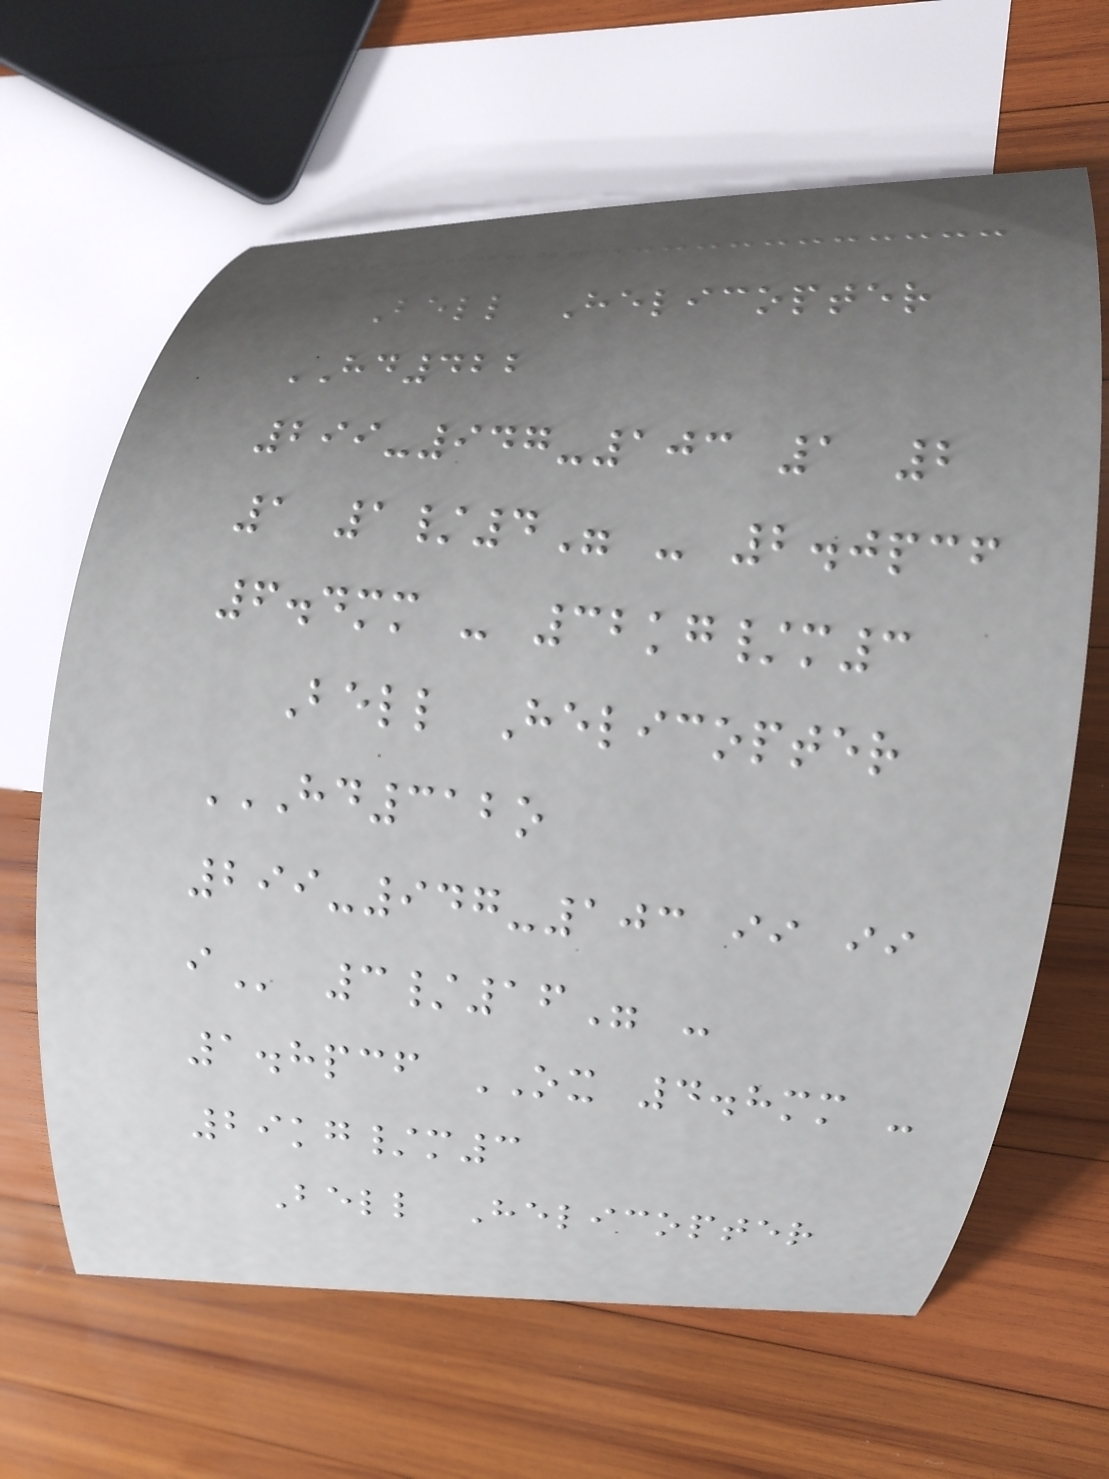Bell Helicopter
HD422
299-947-103 1 2
1 1/4" - 2.0pcf
6.4mm - 32kg/m3
Bell Helicopter
HD312O
299-947-103 II II
I 3/16" -
1.8pcf OX 4.8mm -
29kg/m3
Bell Helicopter
